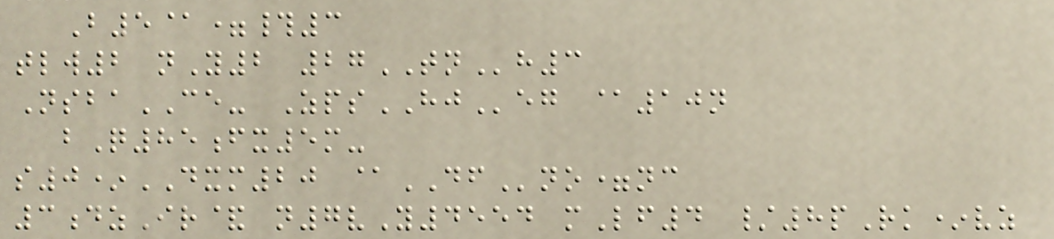B5@=#3
tlw2 nY2 27TNh3
NsbaCE- ZpsHJeg @10n
bQ85fx5m-
s0*DXM20 @DFno=nc
3dzIr& n7vY4554 mLf4 /8pRk*vz
